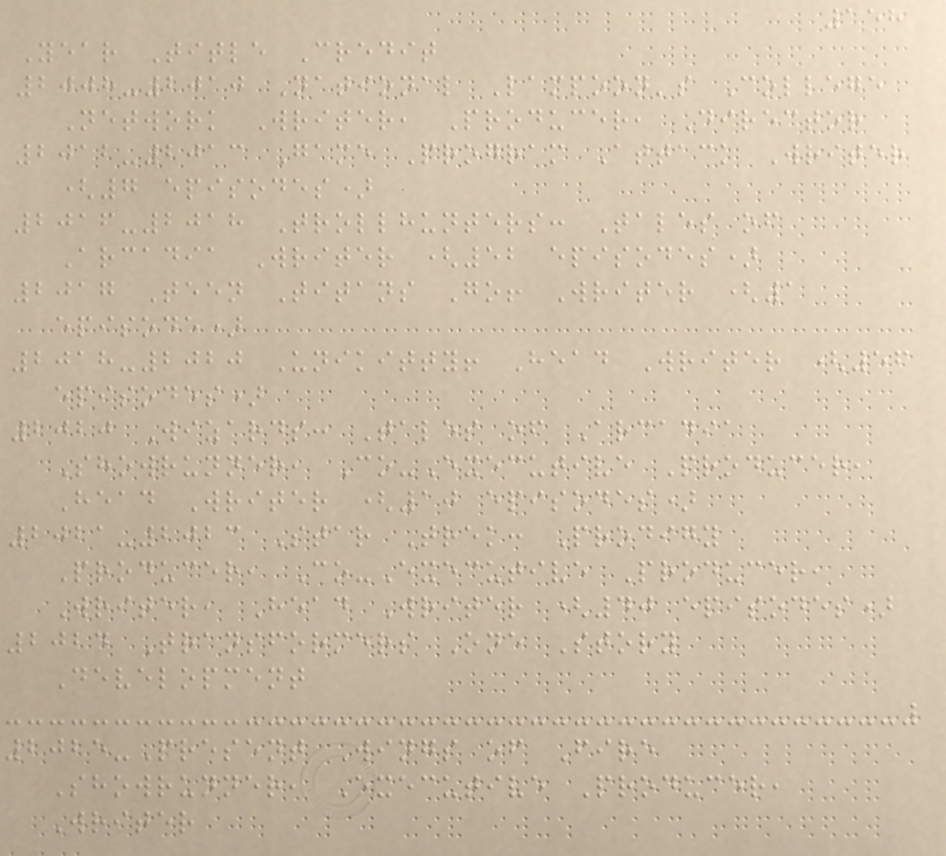158
Year Title Credit
2008-2010 National Lampoon's College
Network Writer, Producer, Director
2012-2013 Game Program Attack Writer
(7 episodes)
2016-2018 Trollhunters: Tales of
Arcadia Writer (52 episodes)
2017 Teen Titans Go! Writer (1
episode)
2018-2020 Unikitty! Head Writer (56
episodes)
2020 Wizards: Tales of Arcadia
Showrunner, Co-Executive Producer,
Head Writer (10 episodes)
2021-2023 Star Trek: Prodigy
Producer, Co-Executive Producer,
Writer, Head Writer (40 episodes)
2024 Transformers One Story
Development
2025-Present Wings of Fire
Showrunner, Executive Producer,
Writer
